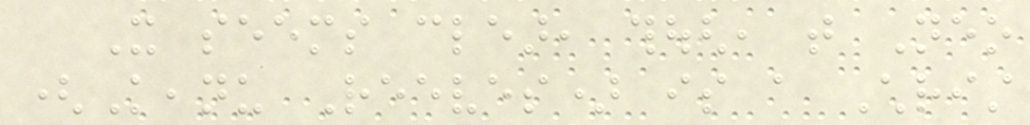It seems clear, though, that Neo
(Keanu Reeves) is a Christ
